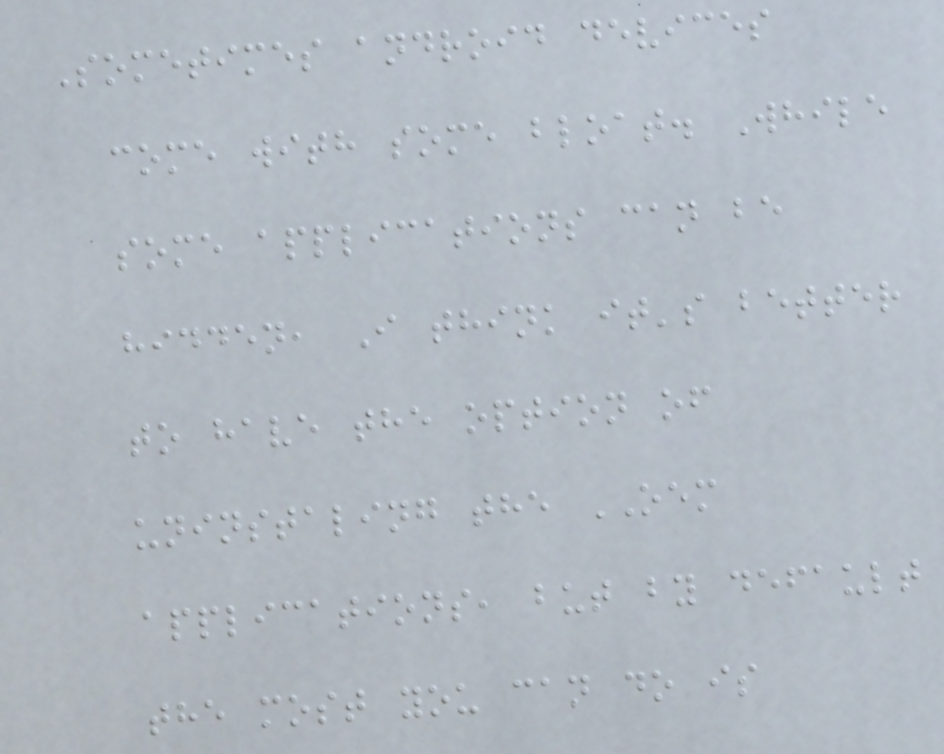Sometimes android devices
come with some bloat. While
some applications can be
hidden, I think it's better
to have the option of
uninstaling the OEM
applications, but by default
the most you can do is
